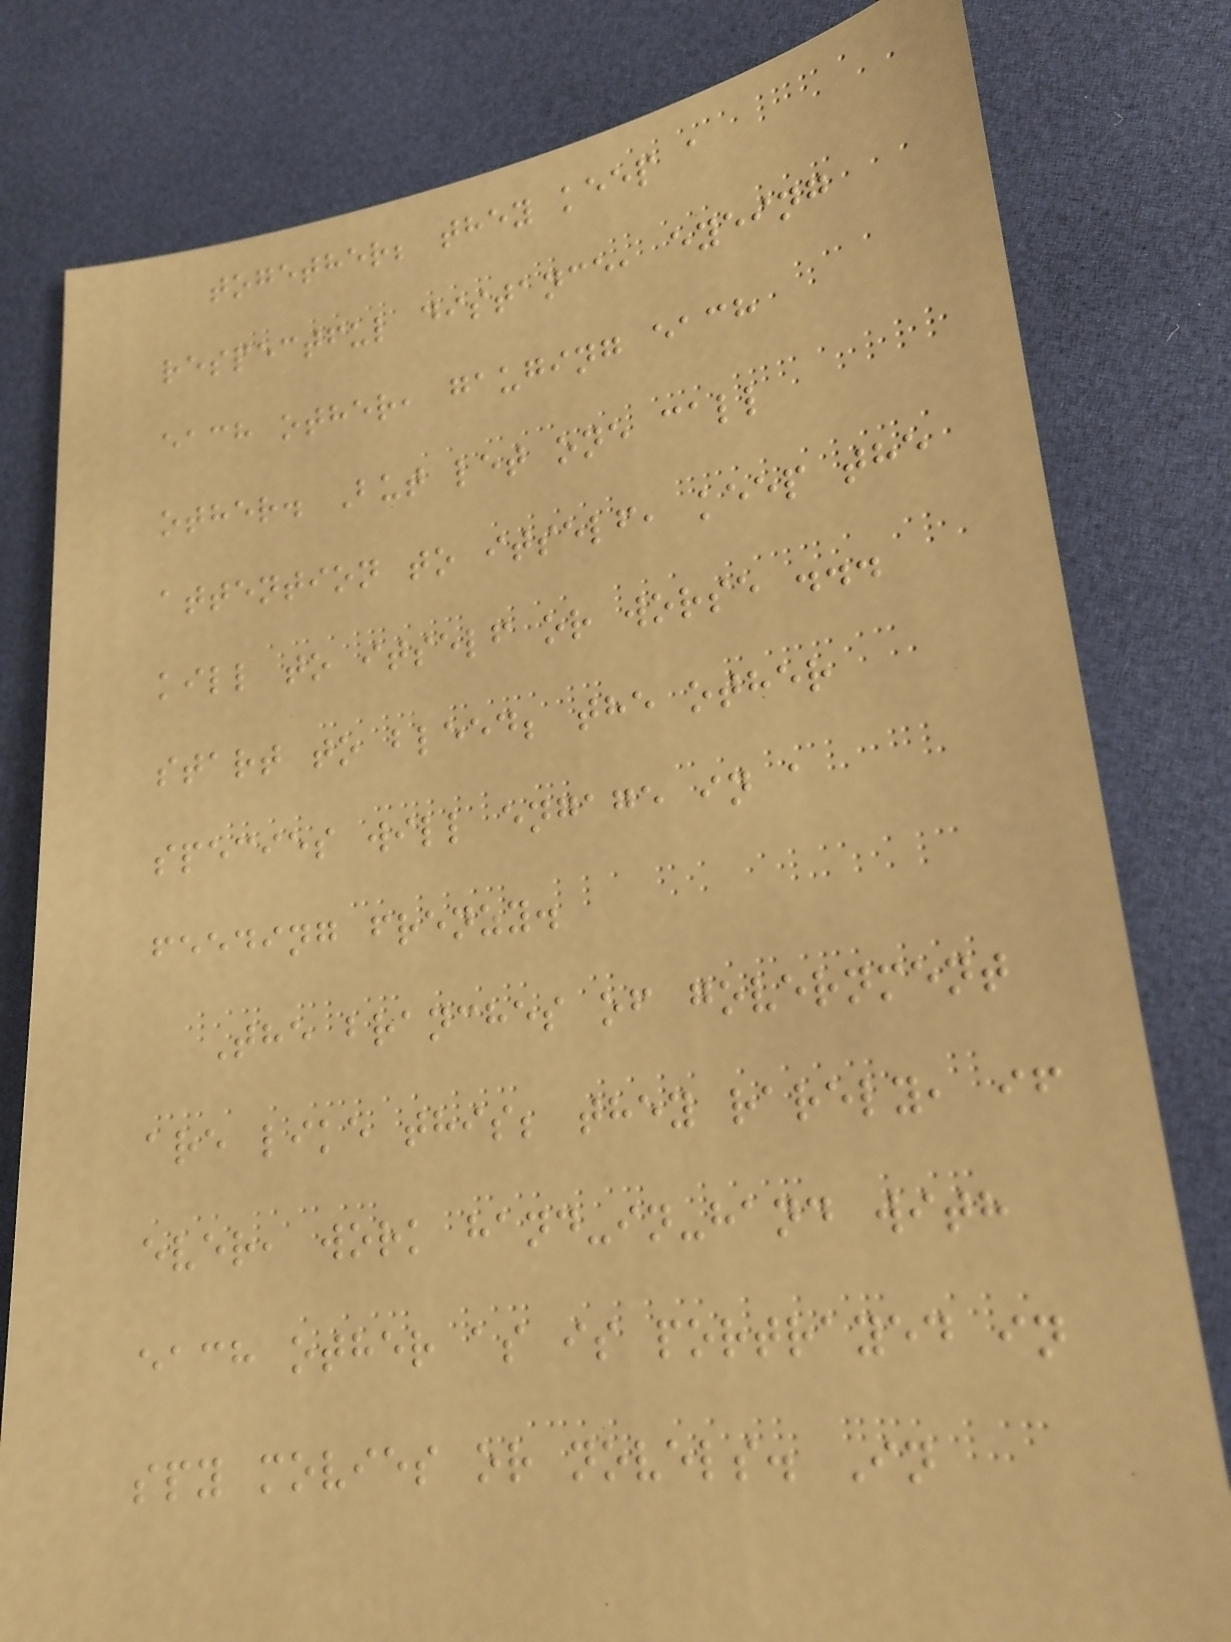together; they keep a
respectful distance, eyeing
each other, gauging each
other. But let one call
attention to itself, keep the
kill to itself or worse ...
start to bleed; the other
species will engage in a
feeding frenzy.
The branches of government
are like this; they rarely, if
ever, work hand-in-hand with
each other as is portrayed in
spy movies or novels. In
